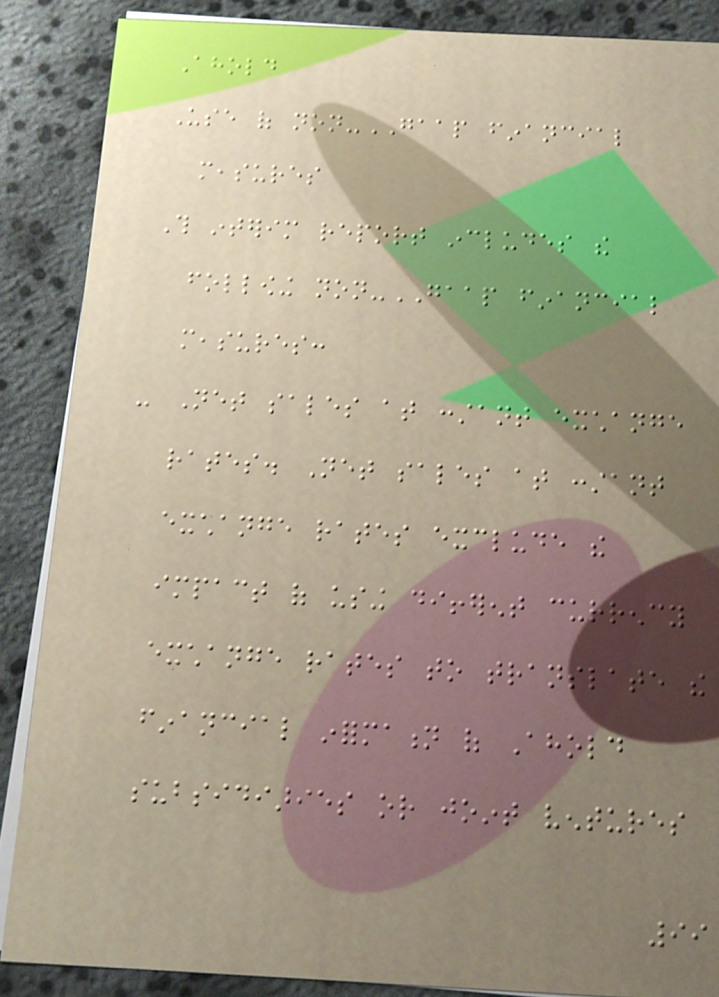Ahold
Use of non-GAAP financial
measures
This interim report includes the
following non-GAAP financial
measures:
- Net sales at constant exchange
rates. Net sales at constant
exchange rates exclude the
impact of using different currency
exchange rates to translate the
financial information of Ahold
subsidiaries or joint ventures
99
